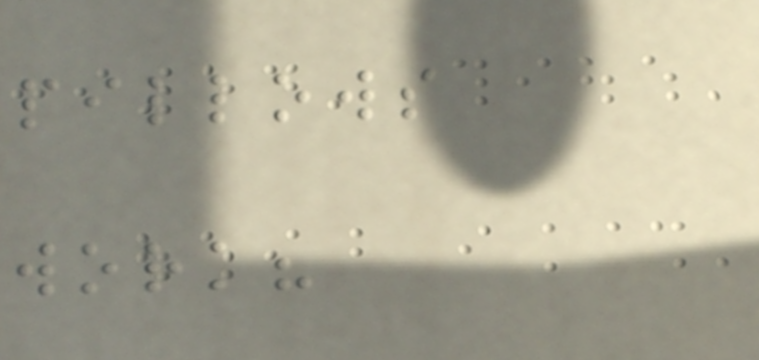pillows
work?
